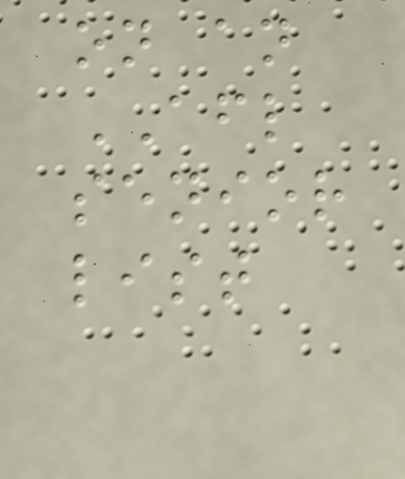on an
AFL
senior
list
